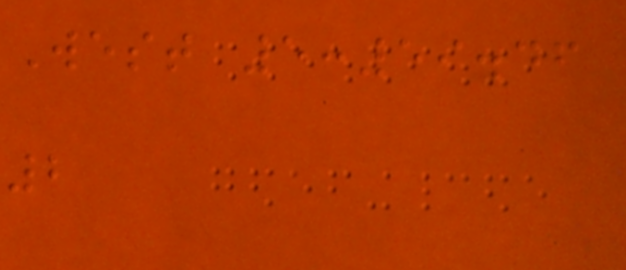West 5:59.46
2
